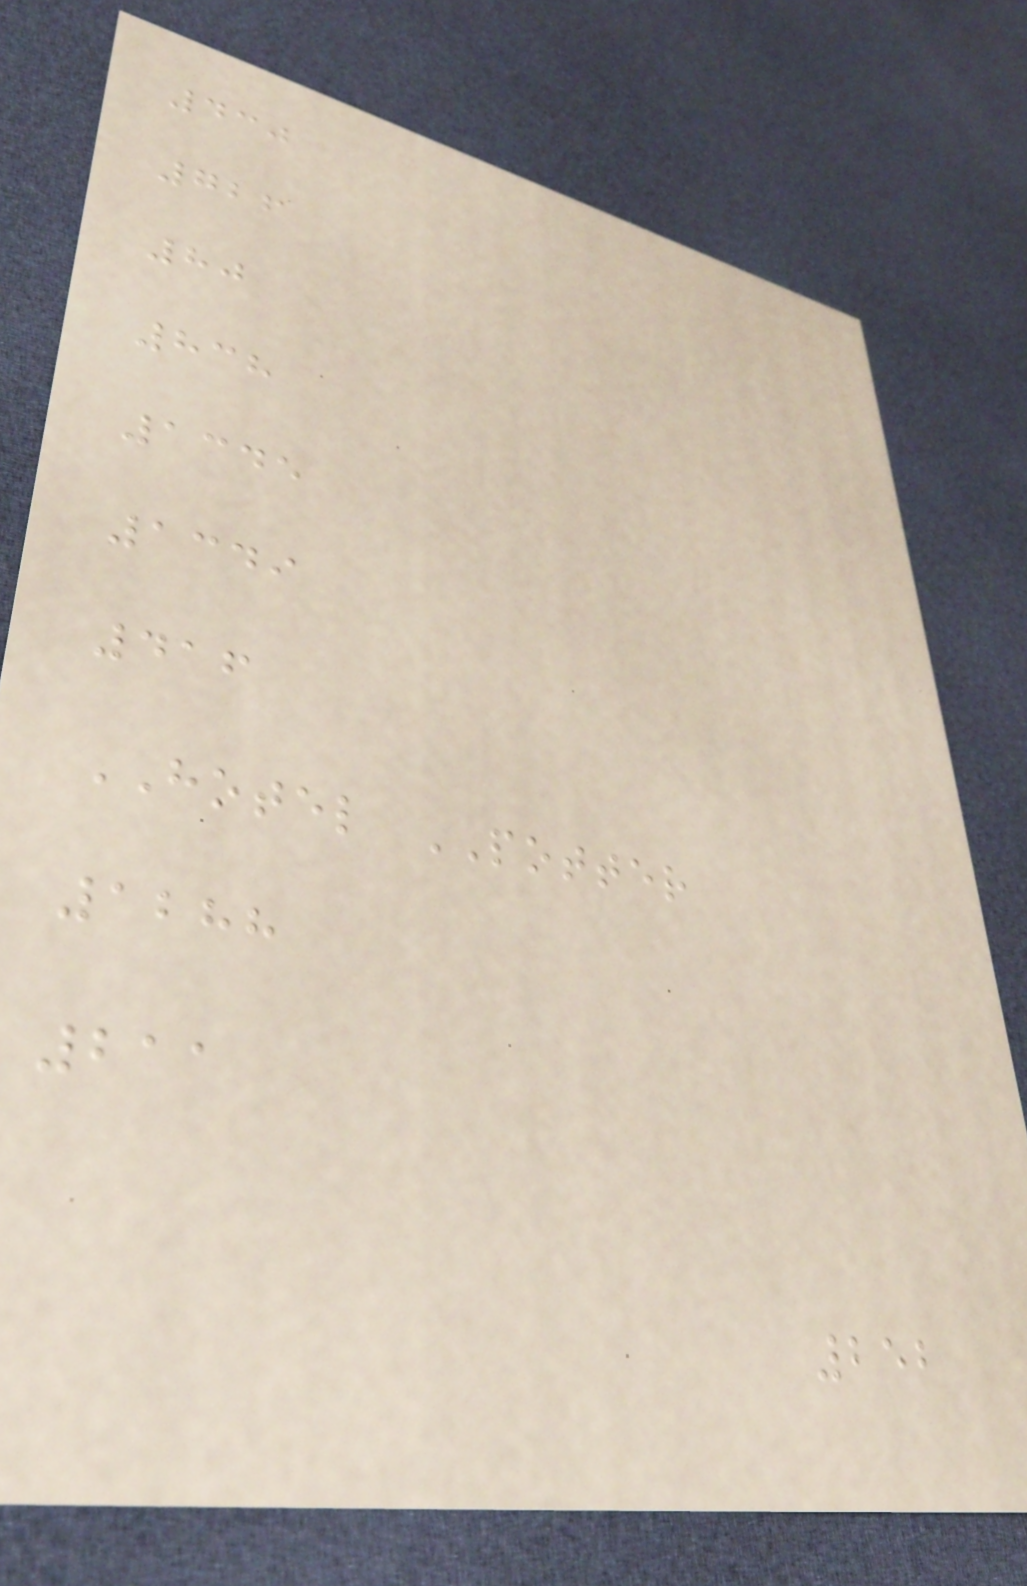430
726
80
838
1345
1349
416
HOTEL POTTER
1288
211
252
